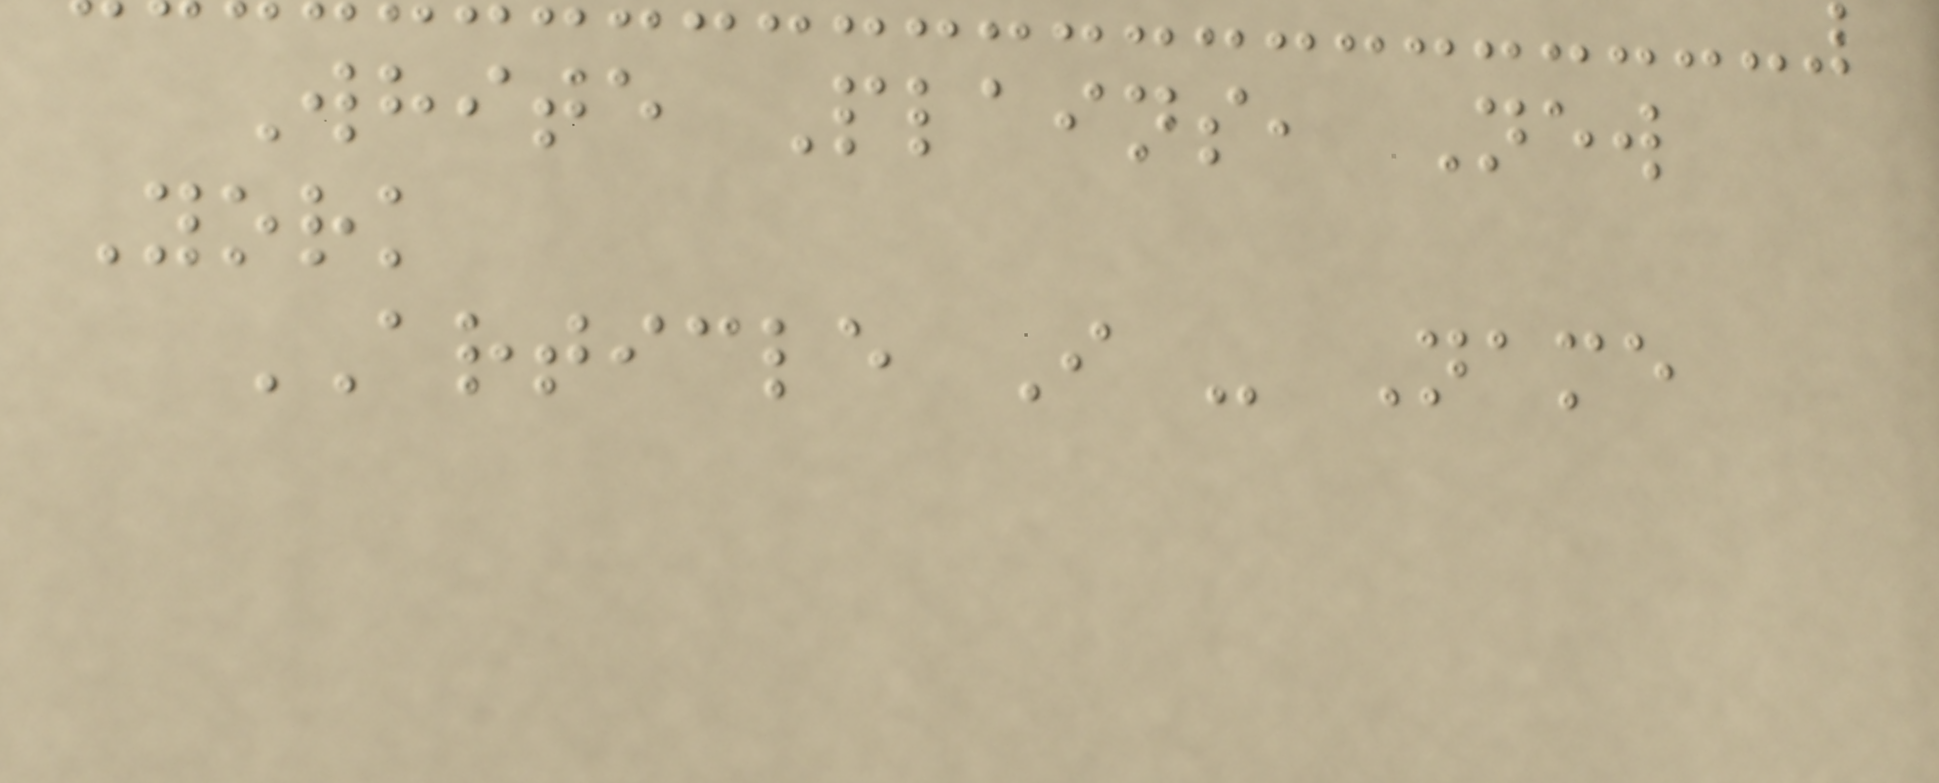White Plains, New
York
ARTICLE I - Name
